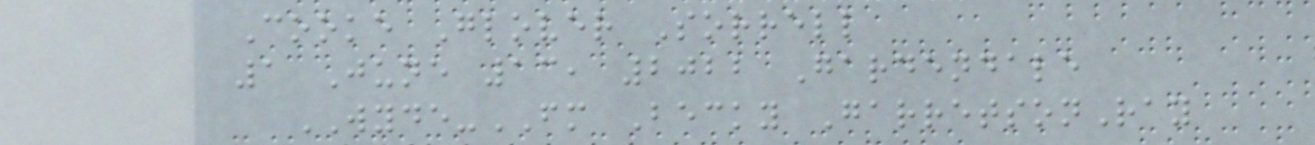Cooke Glover Sorrell
1 June 13, 2022 Gardendale
WYDE-FM Becky GarretsonRay
